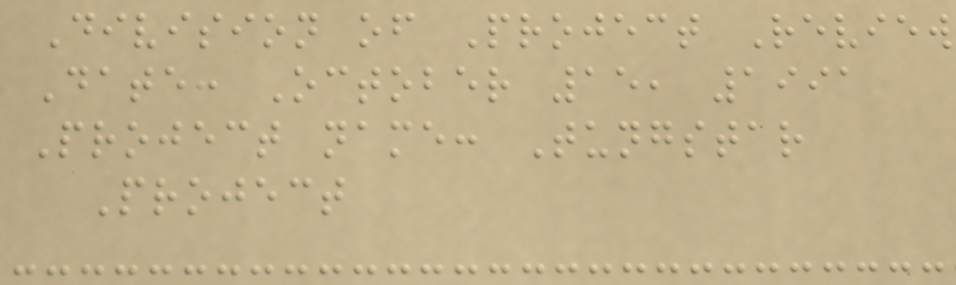Division of Project Review
Date: October 15, 1991
Project name: Tungstar
Project
